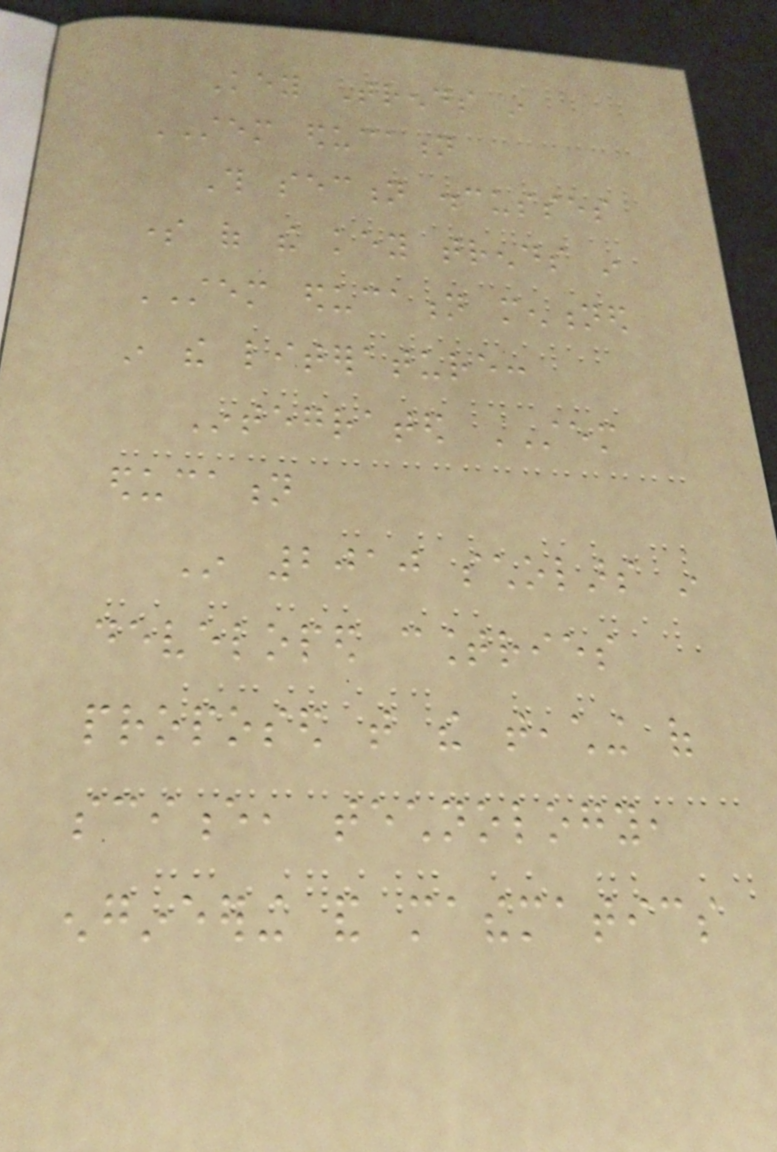Key Trends in
STEM education
This section discusses
some of the key trends in
STEM education mentioned
in the literature:
Integrated STEM
education
In 2010 scholars in
developed countries
proposed that the teaching of
science, technology,
engineering and mathematics
